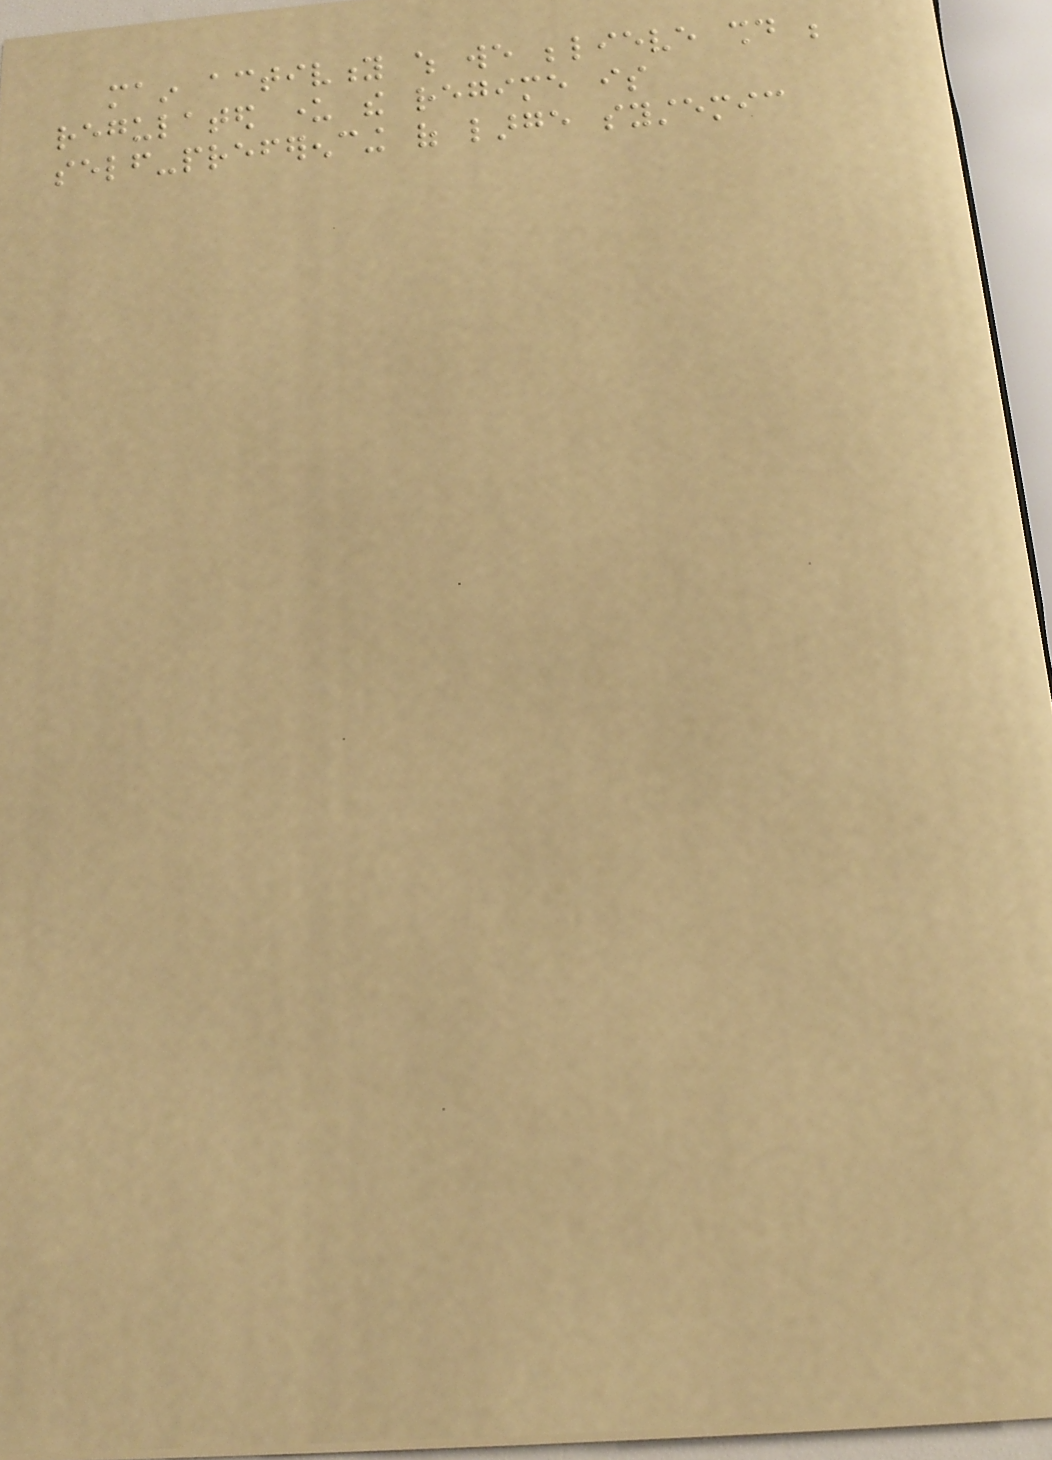main activity which we believe should be
regulated under the regime is
self-preferencing of large systemic
